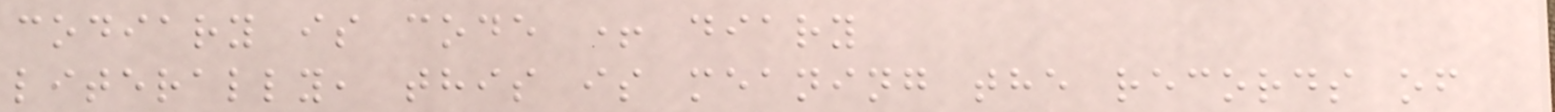codiary is code + diary
literally, this is meaning the records of
